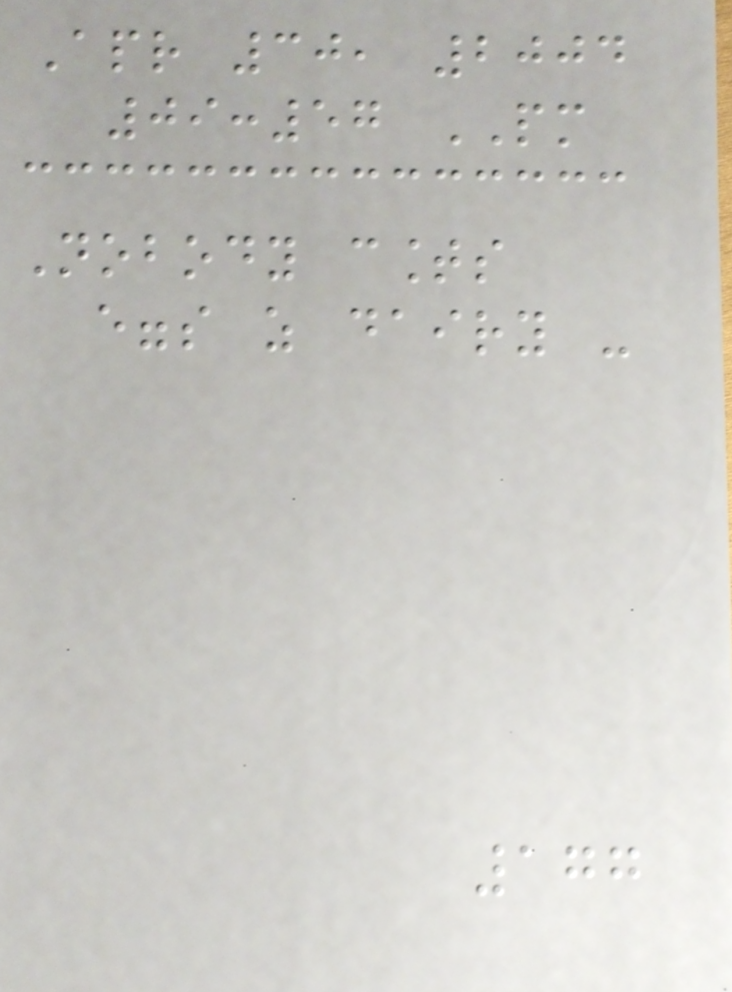Apr 30, 2004
09:57 PM
Nobody counts
eggs as dairy -
177
